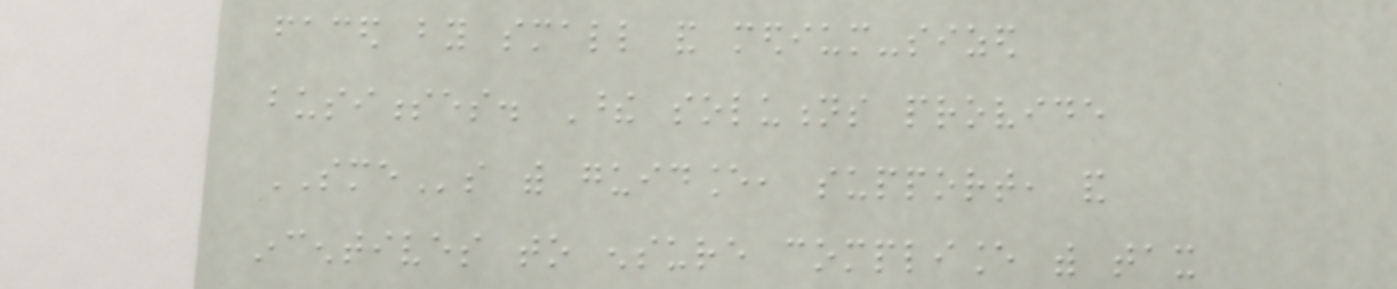faced by small and medium-sized
businesses. These solutions provide
SMEs with guidance, support, and
incentives to ensure compliance with tax
